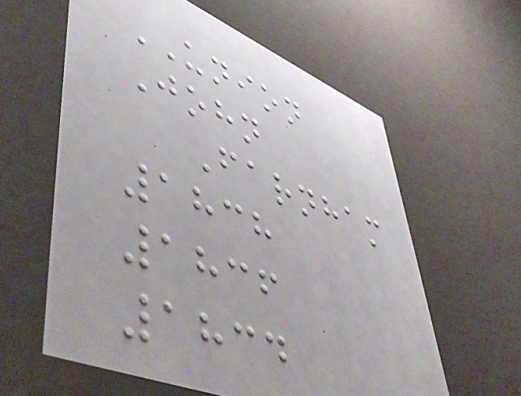UNION
John
Farnham
1838
1836
1834
